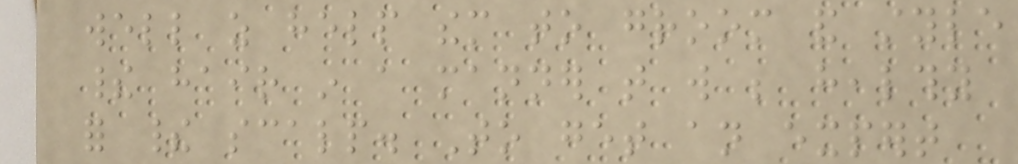well as help them to groom and style
their hair in a manner that will be healthy
for their scalp. To get an expert
